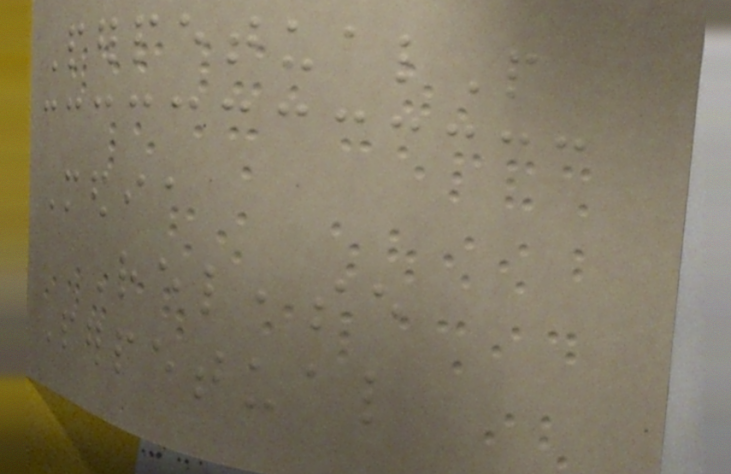PerpetualP
Media
Release
Perpetual
